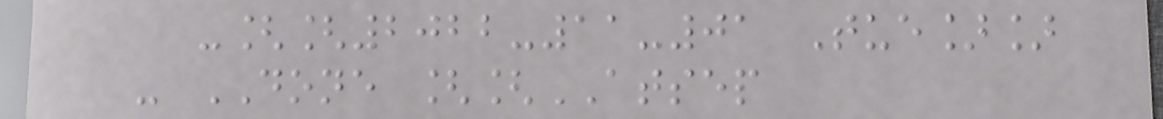-[[2022-11-01 Tue]]
- DONE [[ATSEP
